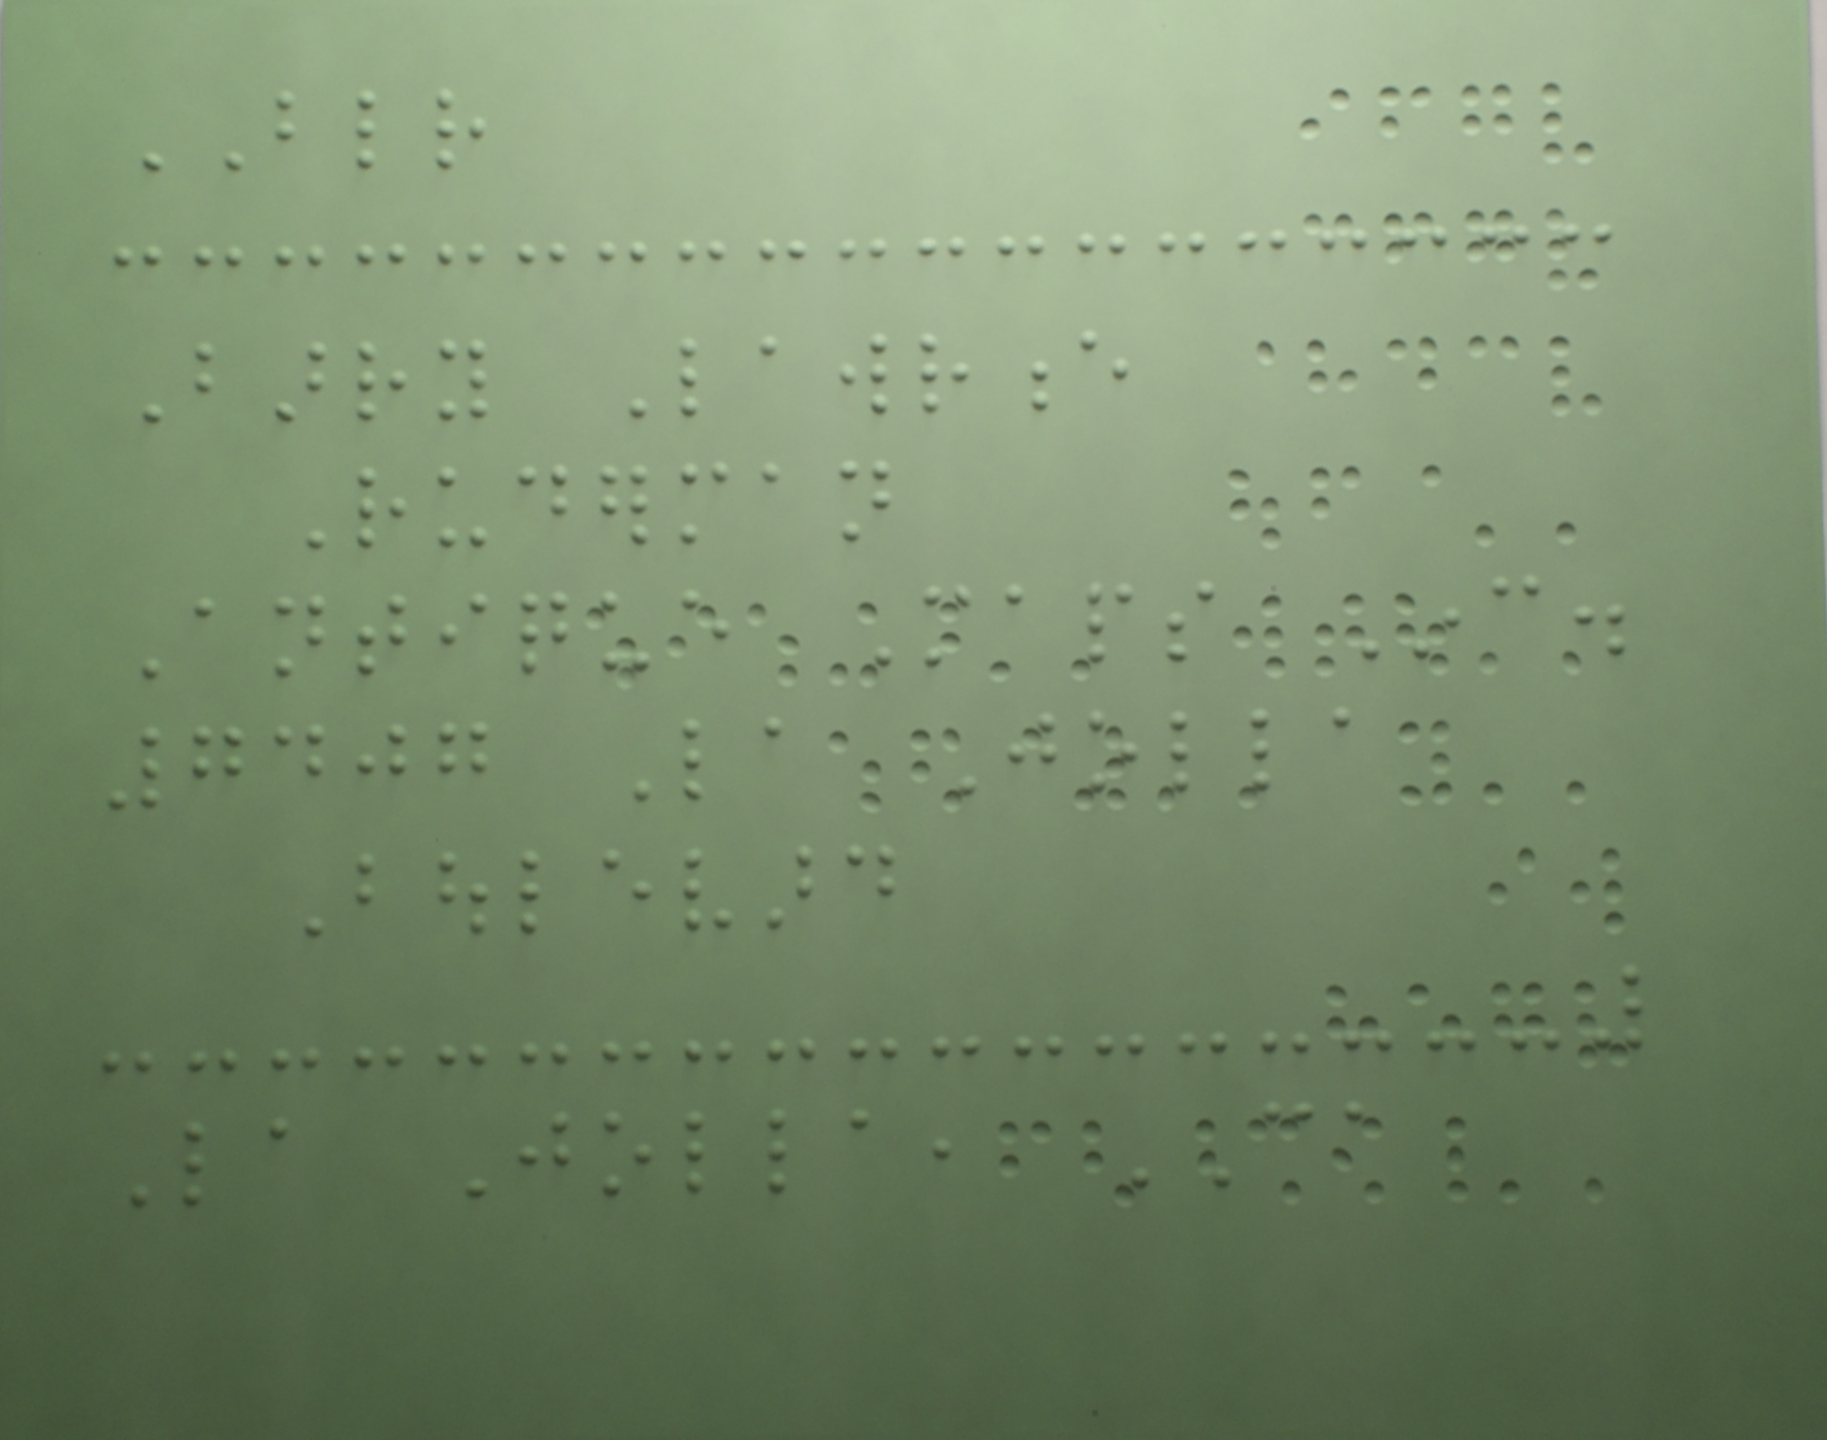BLR
Barry Lawrence
Ruderman
Antique Maps Inc.
7407 La Jolla
Boulevard
La Jolla, CA
